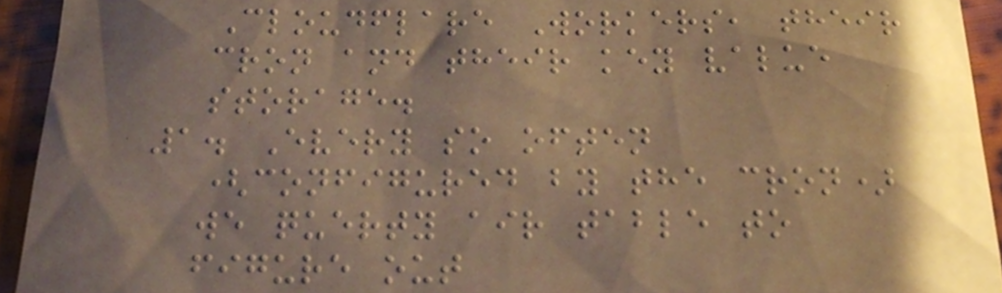Cloudflare Workers, their
cron and their key value
storage.
1. Every so often
(configured by the cron)
we querty air table to
figure out
